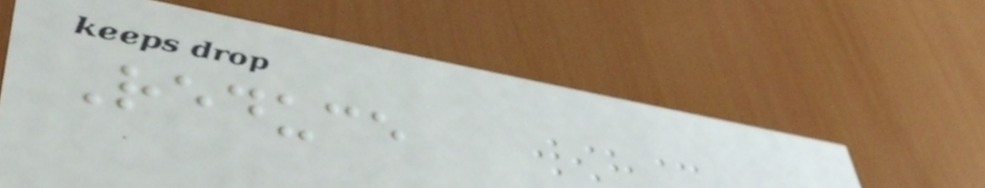Reduce
